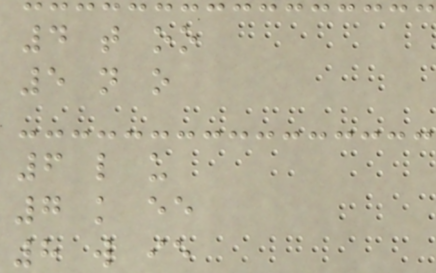4 t oo
5 n o
6 l u
7 k ee
8 w ie
